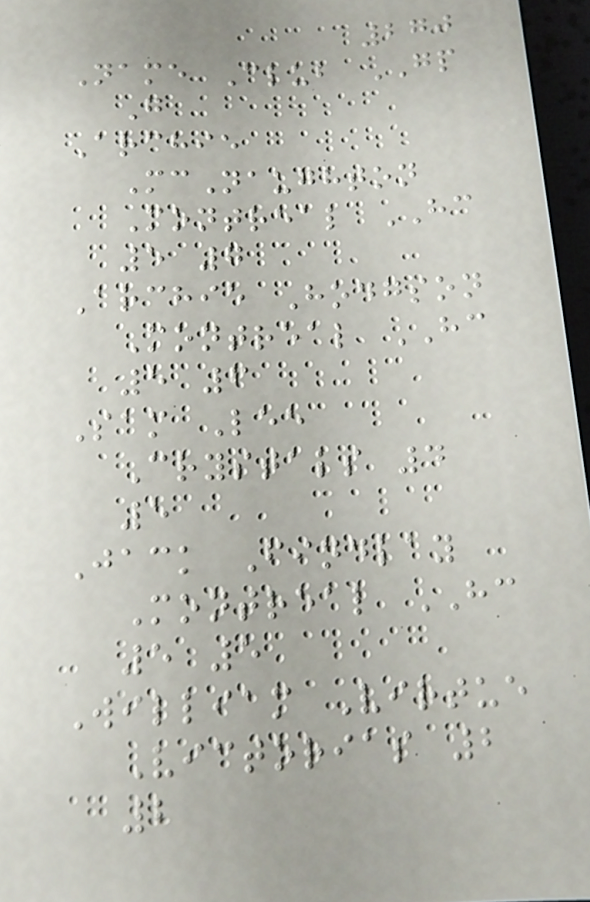270
Name Club GP
G
Archie
McNaughton
Montreal HC
5 7
Archie Hodgson
Montreal HC
5 6
Sam Lee
Crystals 4
5
Jack Findlay
Montreal HC
5 5
William Virtue
Victorias 2
2
